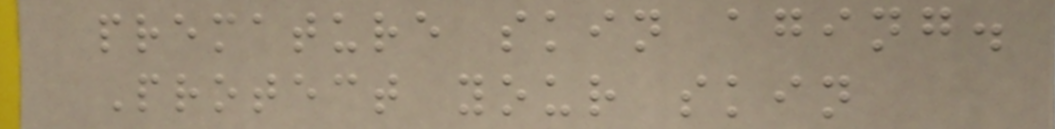premature skin aging.
Protect your skin
